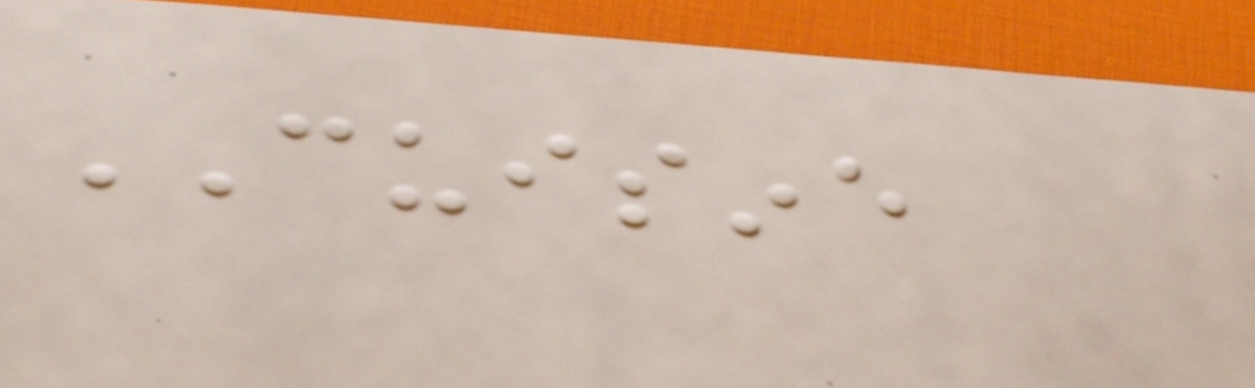CUISINE
